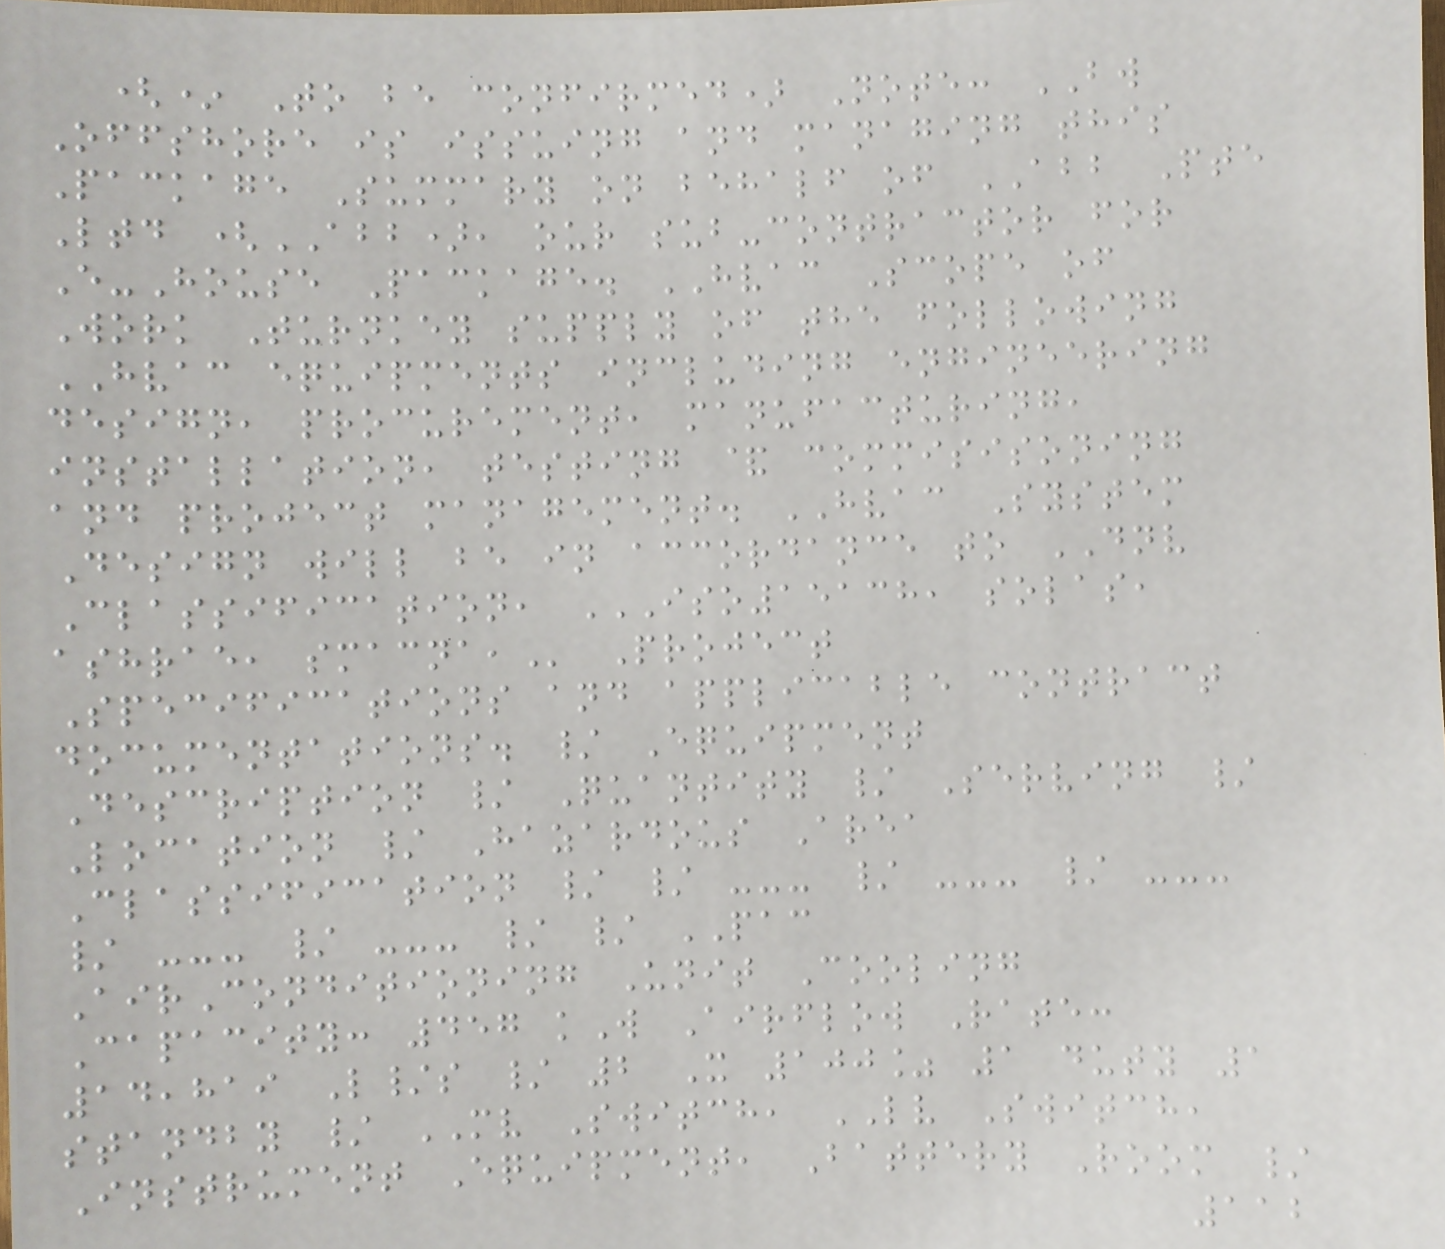(* To be confirmed) Note: BW
Offshore is issuing and managing this
Package Summary on behalf of ABB Pte
Ltd (ABB), our sub-contractor for
E-House Package. HVAC Scope of
Work Turnkey supply of the following
HVAC equipments including engineering
design, procurement, manufacturing,
installation, testing & commisisoning
and project management. HVAC System
Design will be in accordance to DNV
Classification, ISO15138, SOLAS,
ASHRAE, SMACNA, Project
Specifications and applicable contract
documentations. / Equipment
Description / Quantity / Serving /
Location / Hazardous Area
Classification / / --- / --- / ---
/ --- / --- / / PAC
AirConditioning Unit Cooling
Capacity: 457 kW Airflow Rate:
14,819 L/s / 2 X 100% 1 duty 1
standby / MV Switch, LV Switch,
Instrument Equipment, Battery Room /
112
